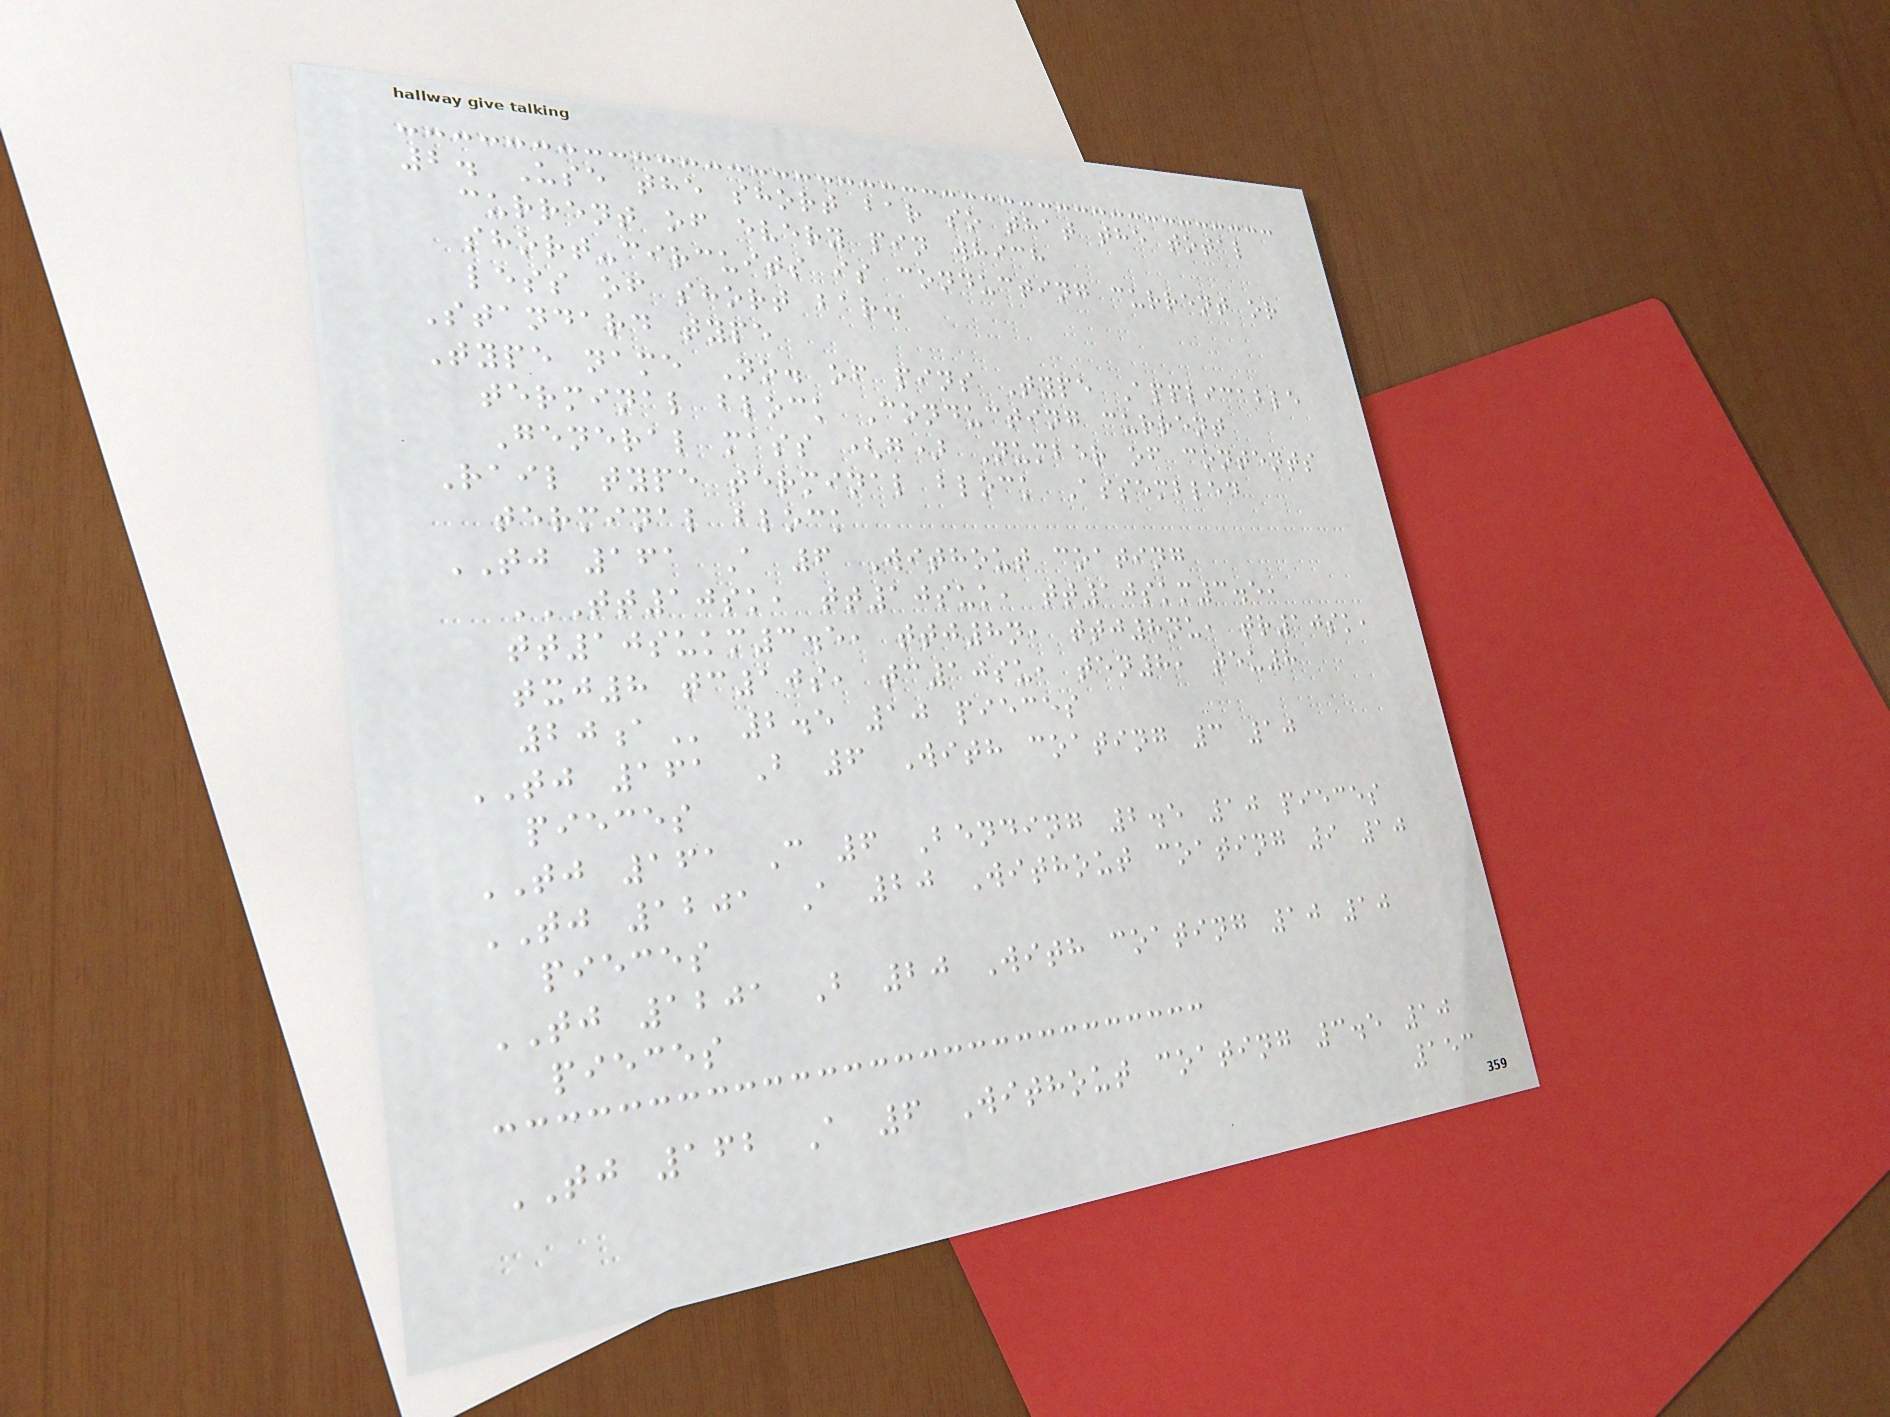2. Use the short bar so that the total
current of every pin which
short-circuits is conducting current or
less of short bar.
Standard type
Type name No. of pins Type Applicable
terminal block Conducting current
General mass (g) Number of contents
Rail type terminal block Assembled
terminal block
TJ 161 A 6 Without coating
TT10SK, TT10SUK, TT10SKM3.5,
TT10SUKM3.5, TTJ8N, TTJ8NU, TR10SK,
TXJ8 TC10S, TC10SU, TEN8, TEU8
20A 2.5 10 pieces
TJ 161 B 6 With coating 3 10
pieces
TJ 161 C 6 Bending 2.5 10 pieces
TJ 1201 A 20 Without coating 9 10
pieces
TJ 1201 B 20 With coating 10 10
pieces
TJ 162 A 6 Without coating 3.5 10
153
